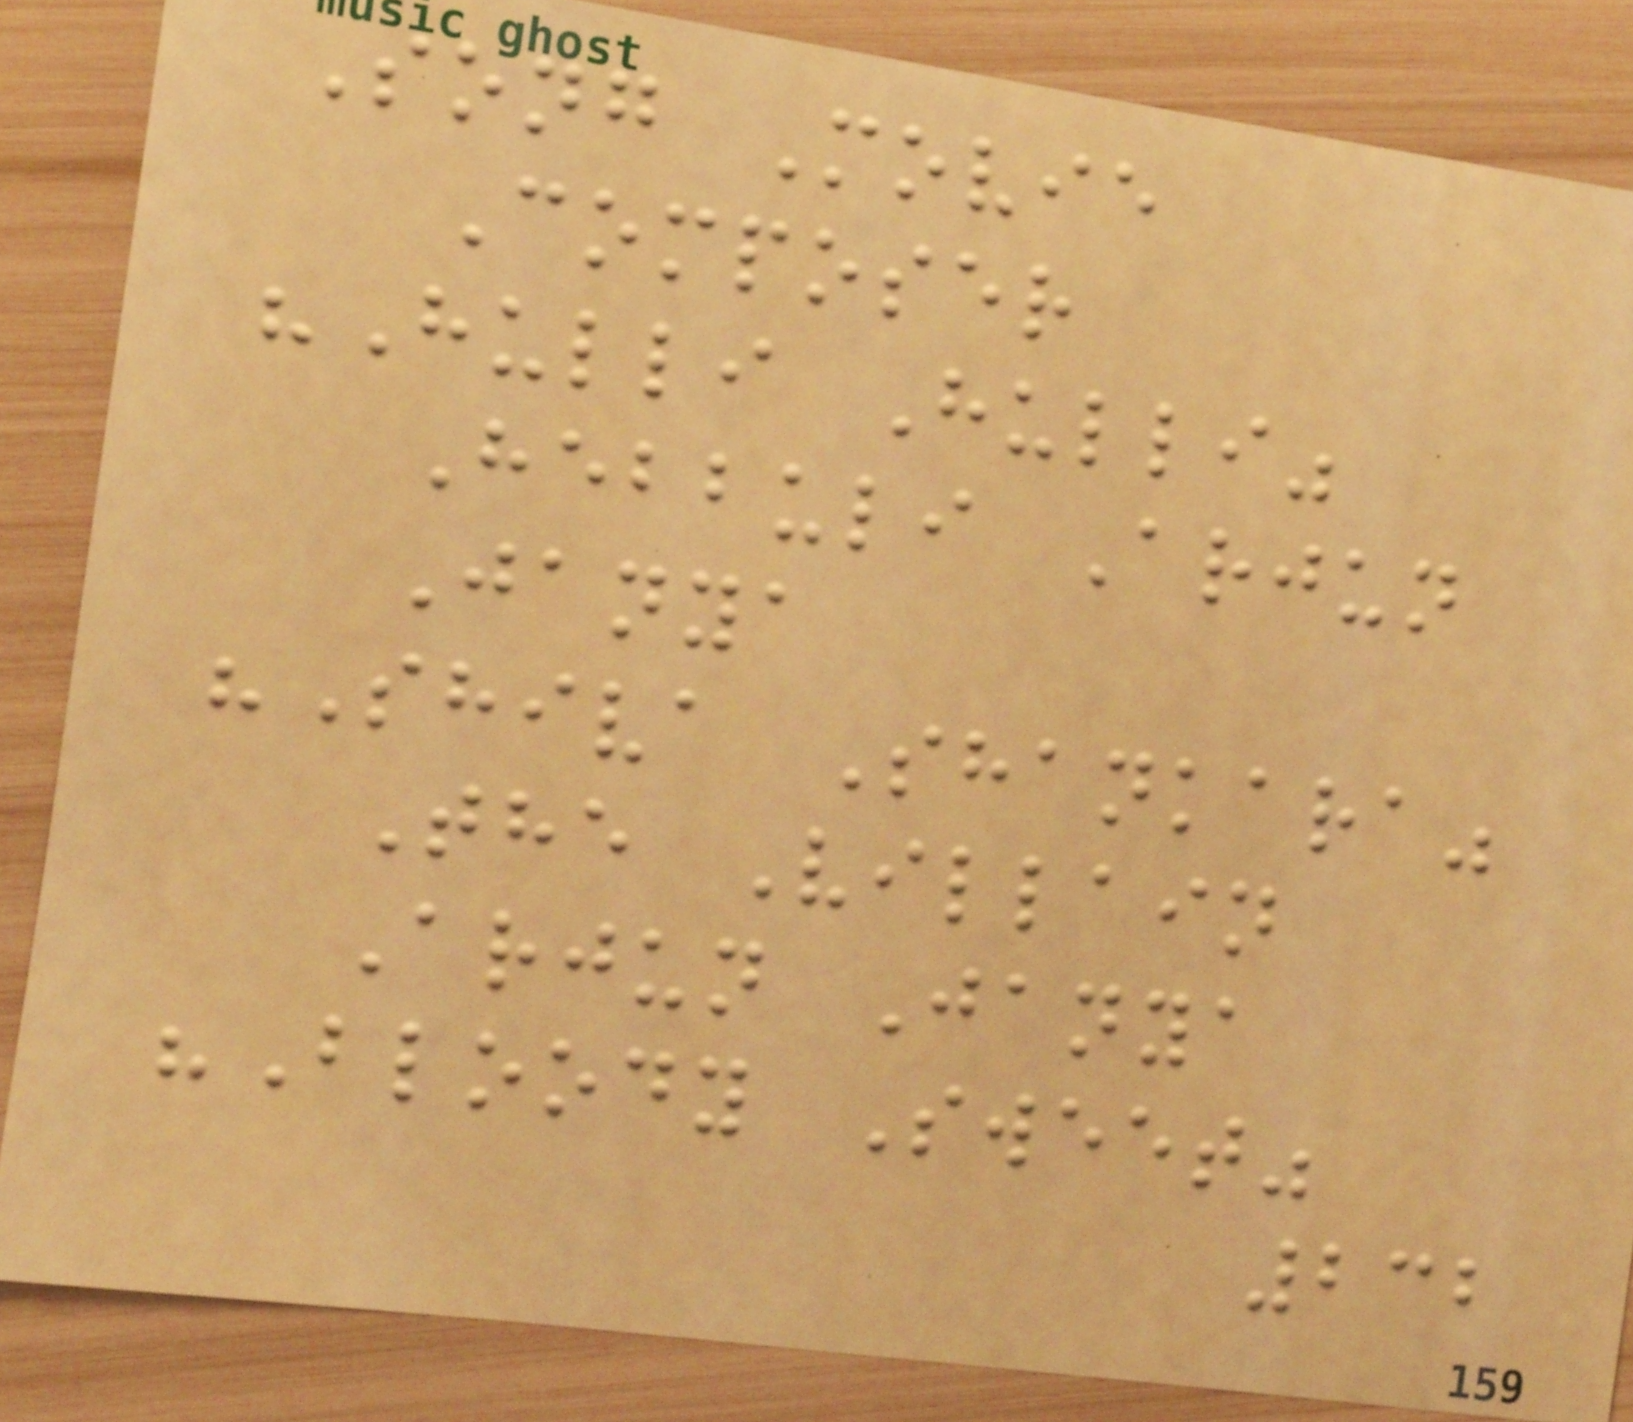Song Movie
Composer
"Hulli Hulli"
Hebbuli Arjun
Janya
"Shiva Shankara"
The Villain
Arjun Janya
"Bloody Sweet"
232
